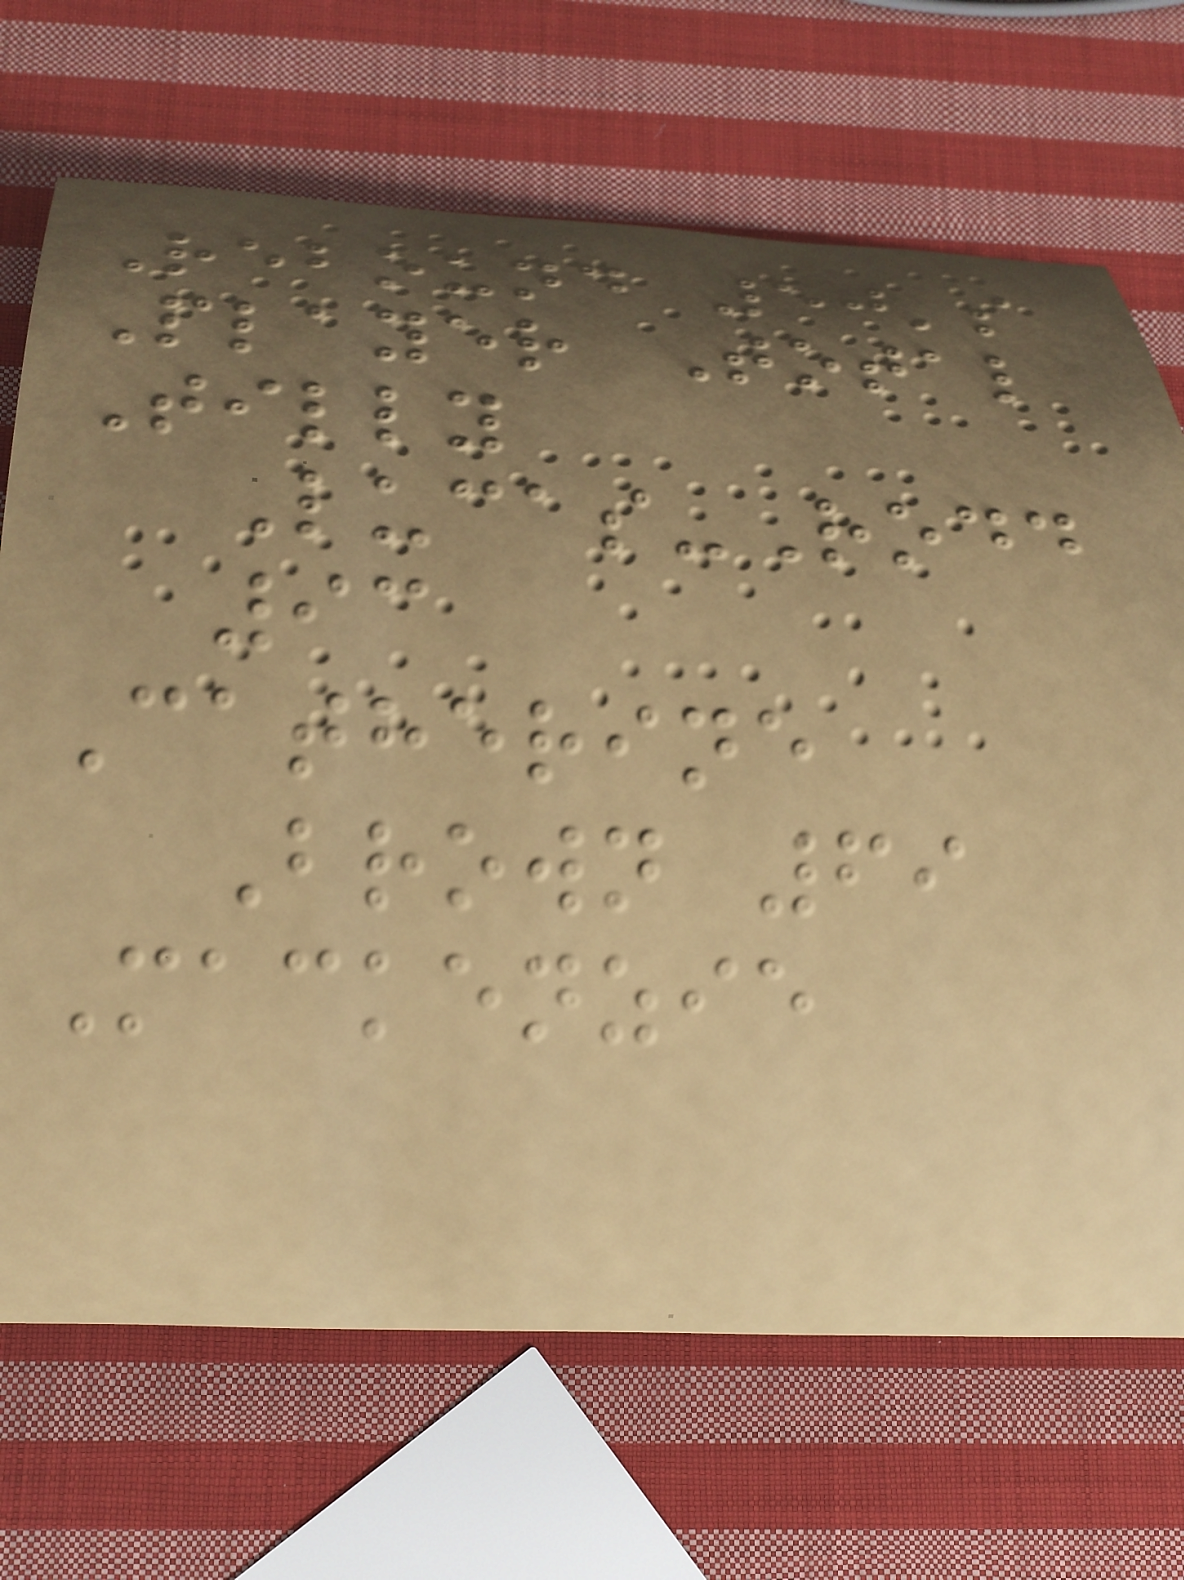Rebound 50's
Player Total
Tilly
Lucas-Rodd
93
Catherine
Brown 69
Mackenzie
